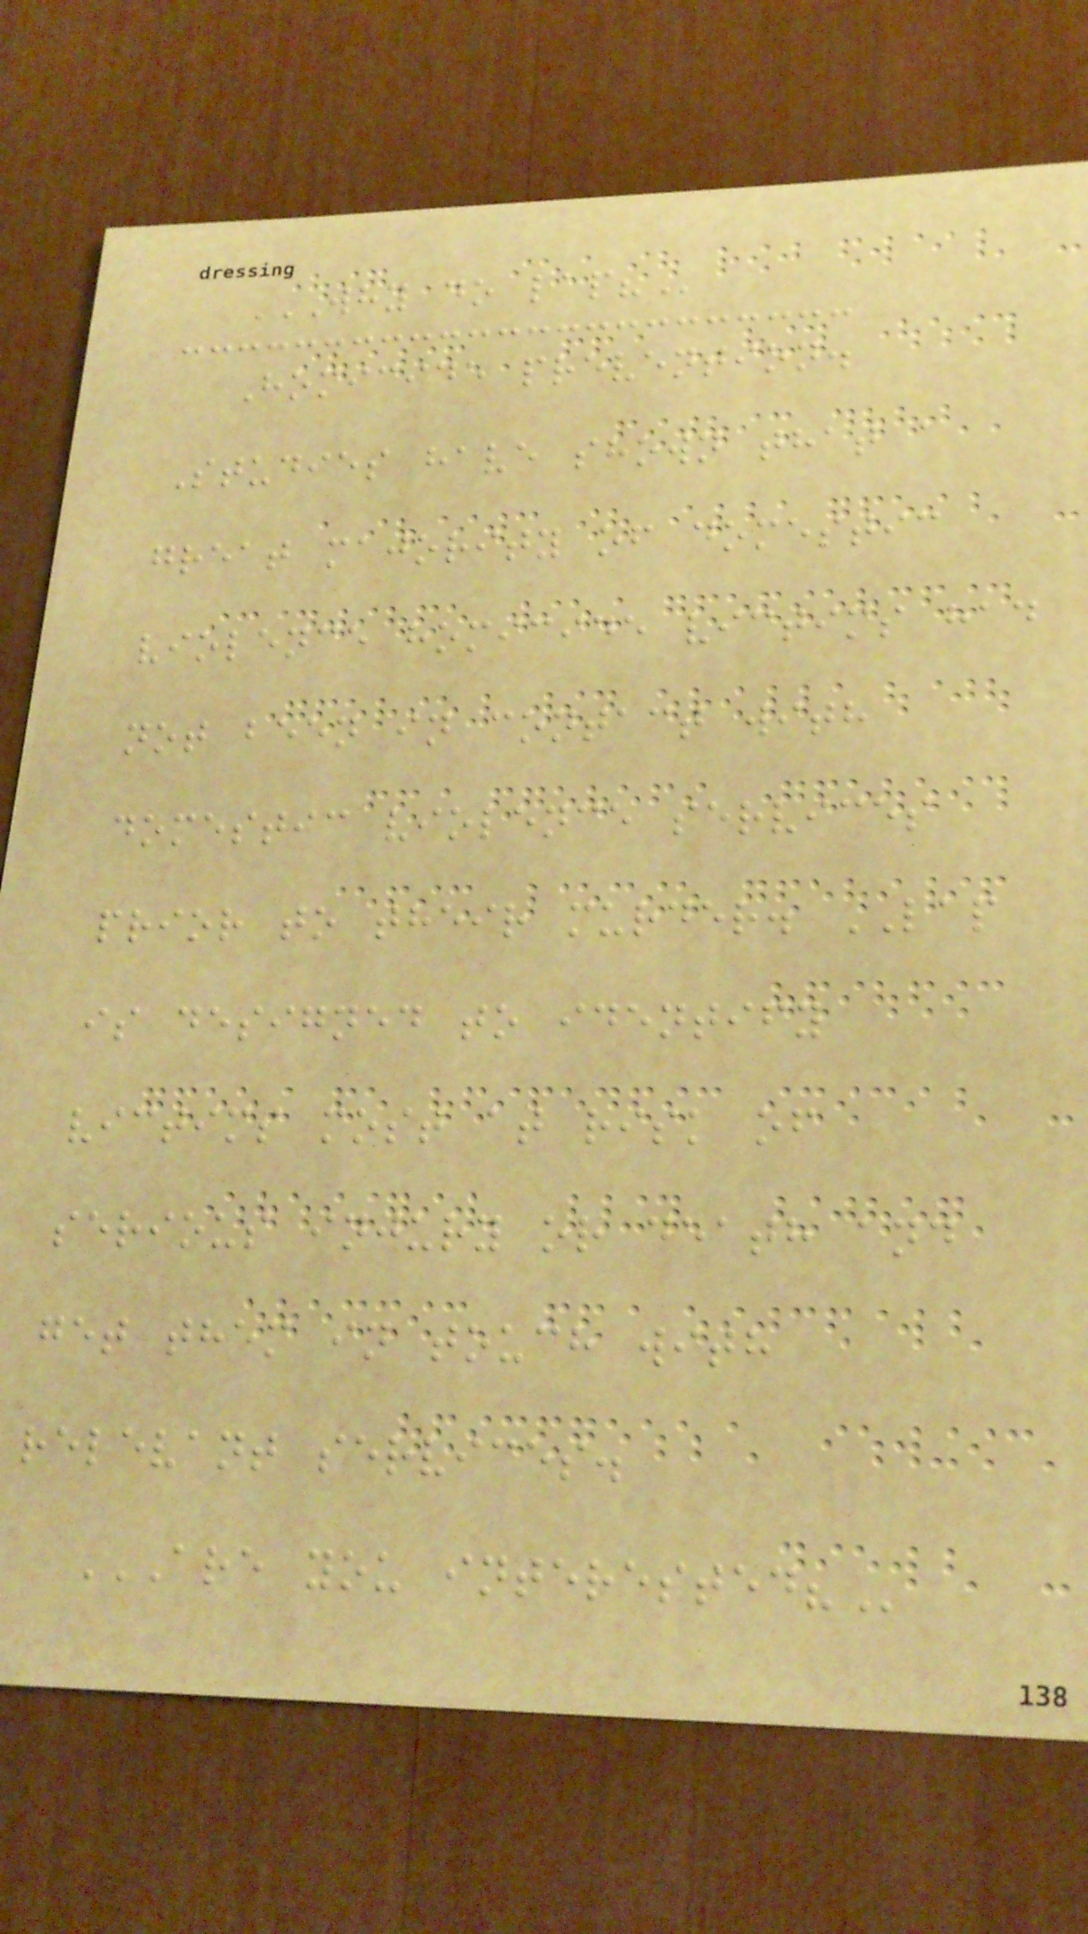WHY DO LAP?
Homicide prevention.
Studies have shown that a
great majority of domestic
violence homicide victims had
not been in contact with
domestic violence services
prior to their murder. LAP
is designed to identify
victims most at risk of
serious injury or death and
get them in touch with
relevant services.
ARE YOU INTERESTED?
